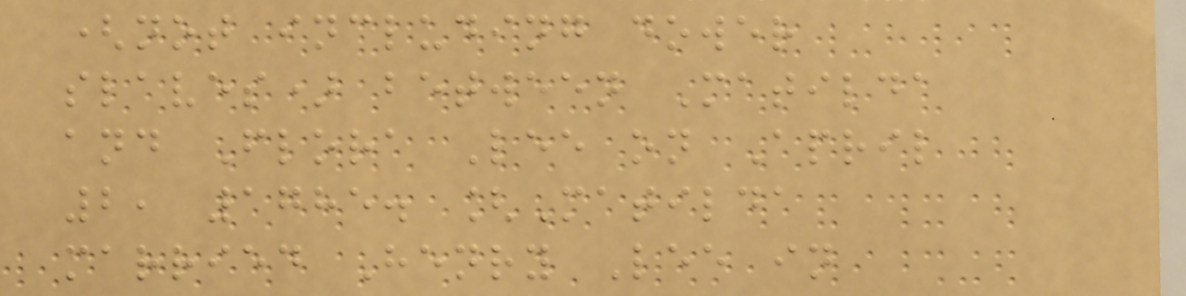(not including dower
slaves) between Matilda
and Flora Lee on April
2, 1785. [Matilda
married Henry Lee in
